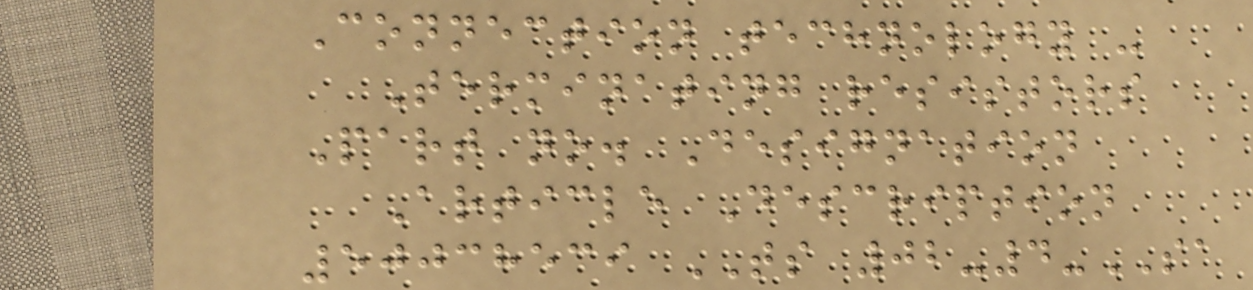Connection technology -
Terminating resistors
Part no. Designation
Article Description
50038539 TS 02-4-SA
